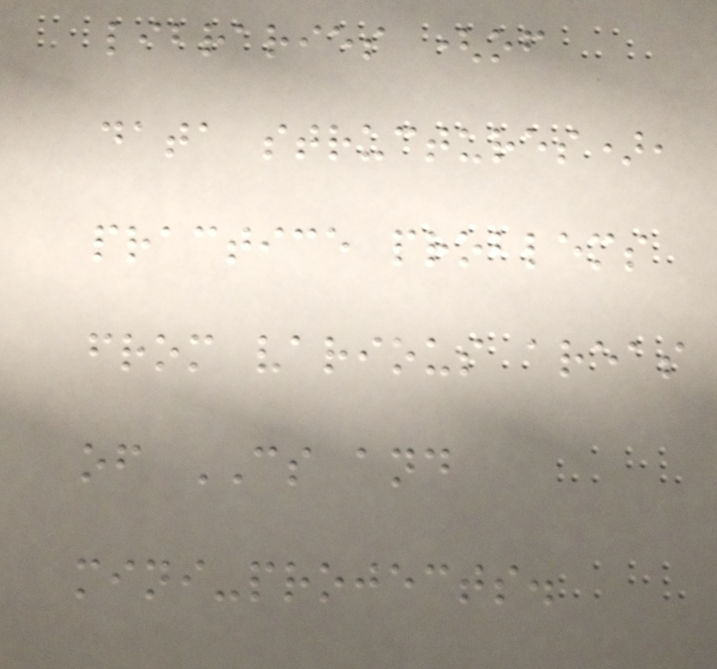libraries (of
data structures),
practice problems
from various areas
of CS and
mini-projects.
